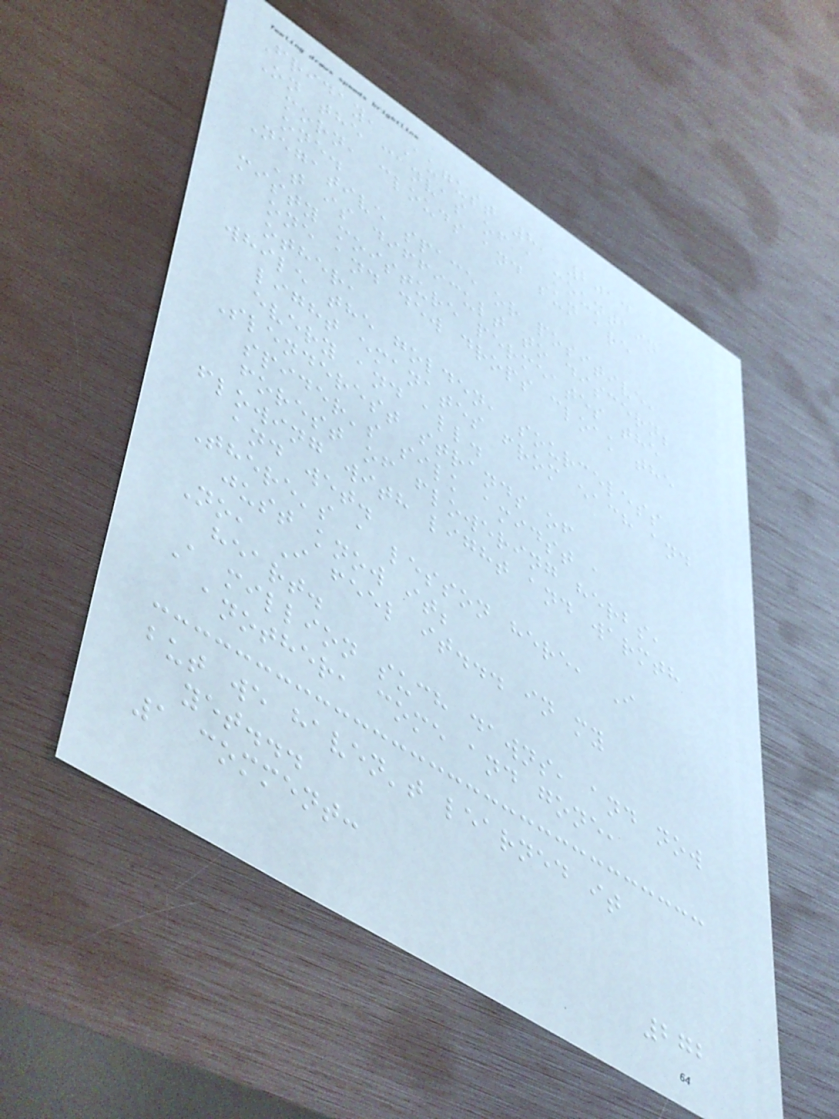Friday, August 8, 2014
On the canvas of a mountain
morn, clouds and sun are
one.
Negative space or positive,
't is difficult to discern;
misty moisture permeates the
one and dew drops cloak the
other,
while the golden, sourceless
light emanates from each and
every and all.
Slenderest strands of
spider's silk amidst a
forest of flowering herbs,
flowing with light and warmth
and wet.
There's a lesson here, I
just know it;
No, I feel it... in my
heart.
A million such dawns, and now
another, come and gone,
but we haven't learned it
yet...
1 comment:
272
